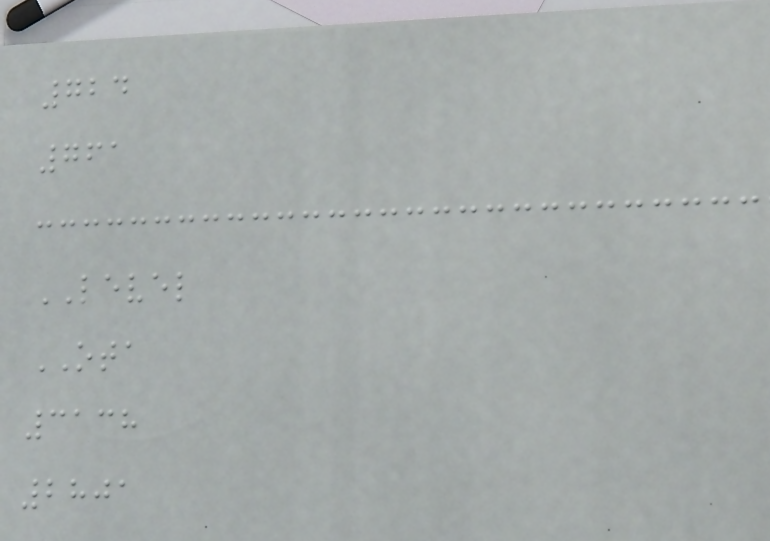724
761
LEVEL
OTA
3138
2801
